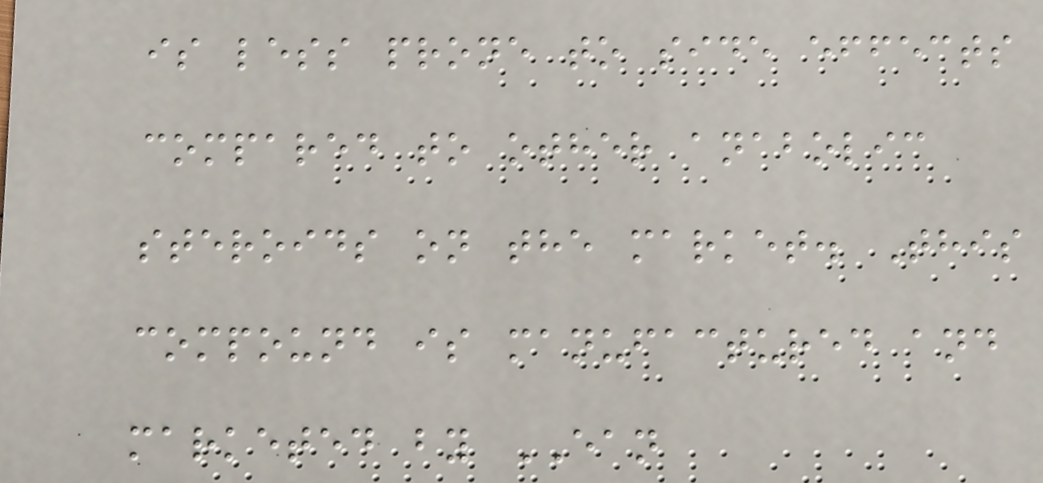is less prone to side effects
compared to other anabolic
steroids on the market. This
compound is manufactured and
marketed by EAN
